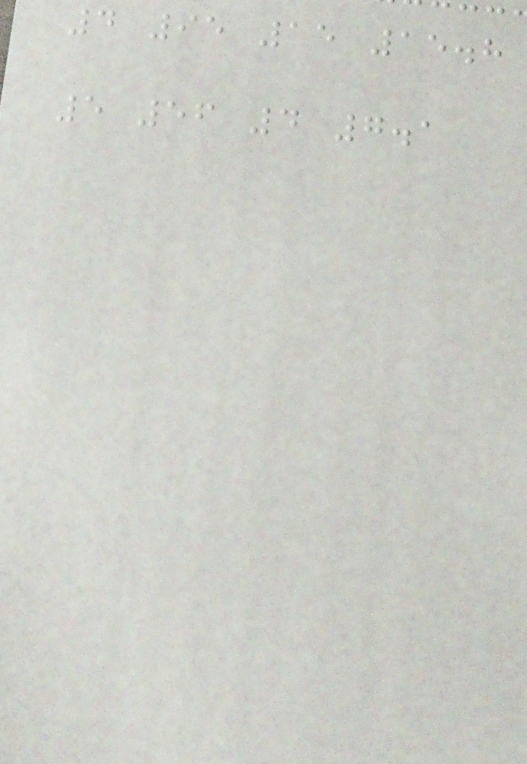4 95 15 15.8
5 56 4 7.1
